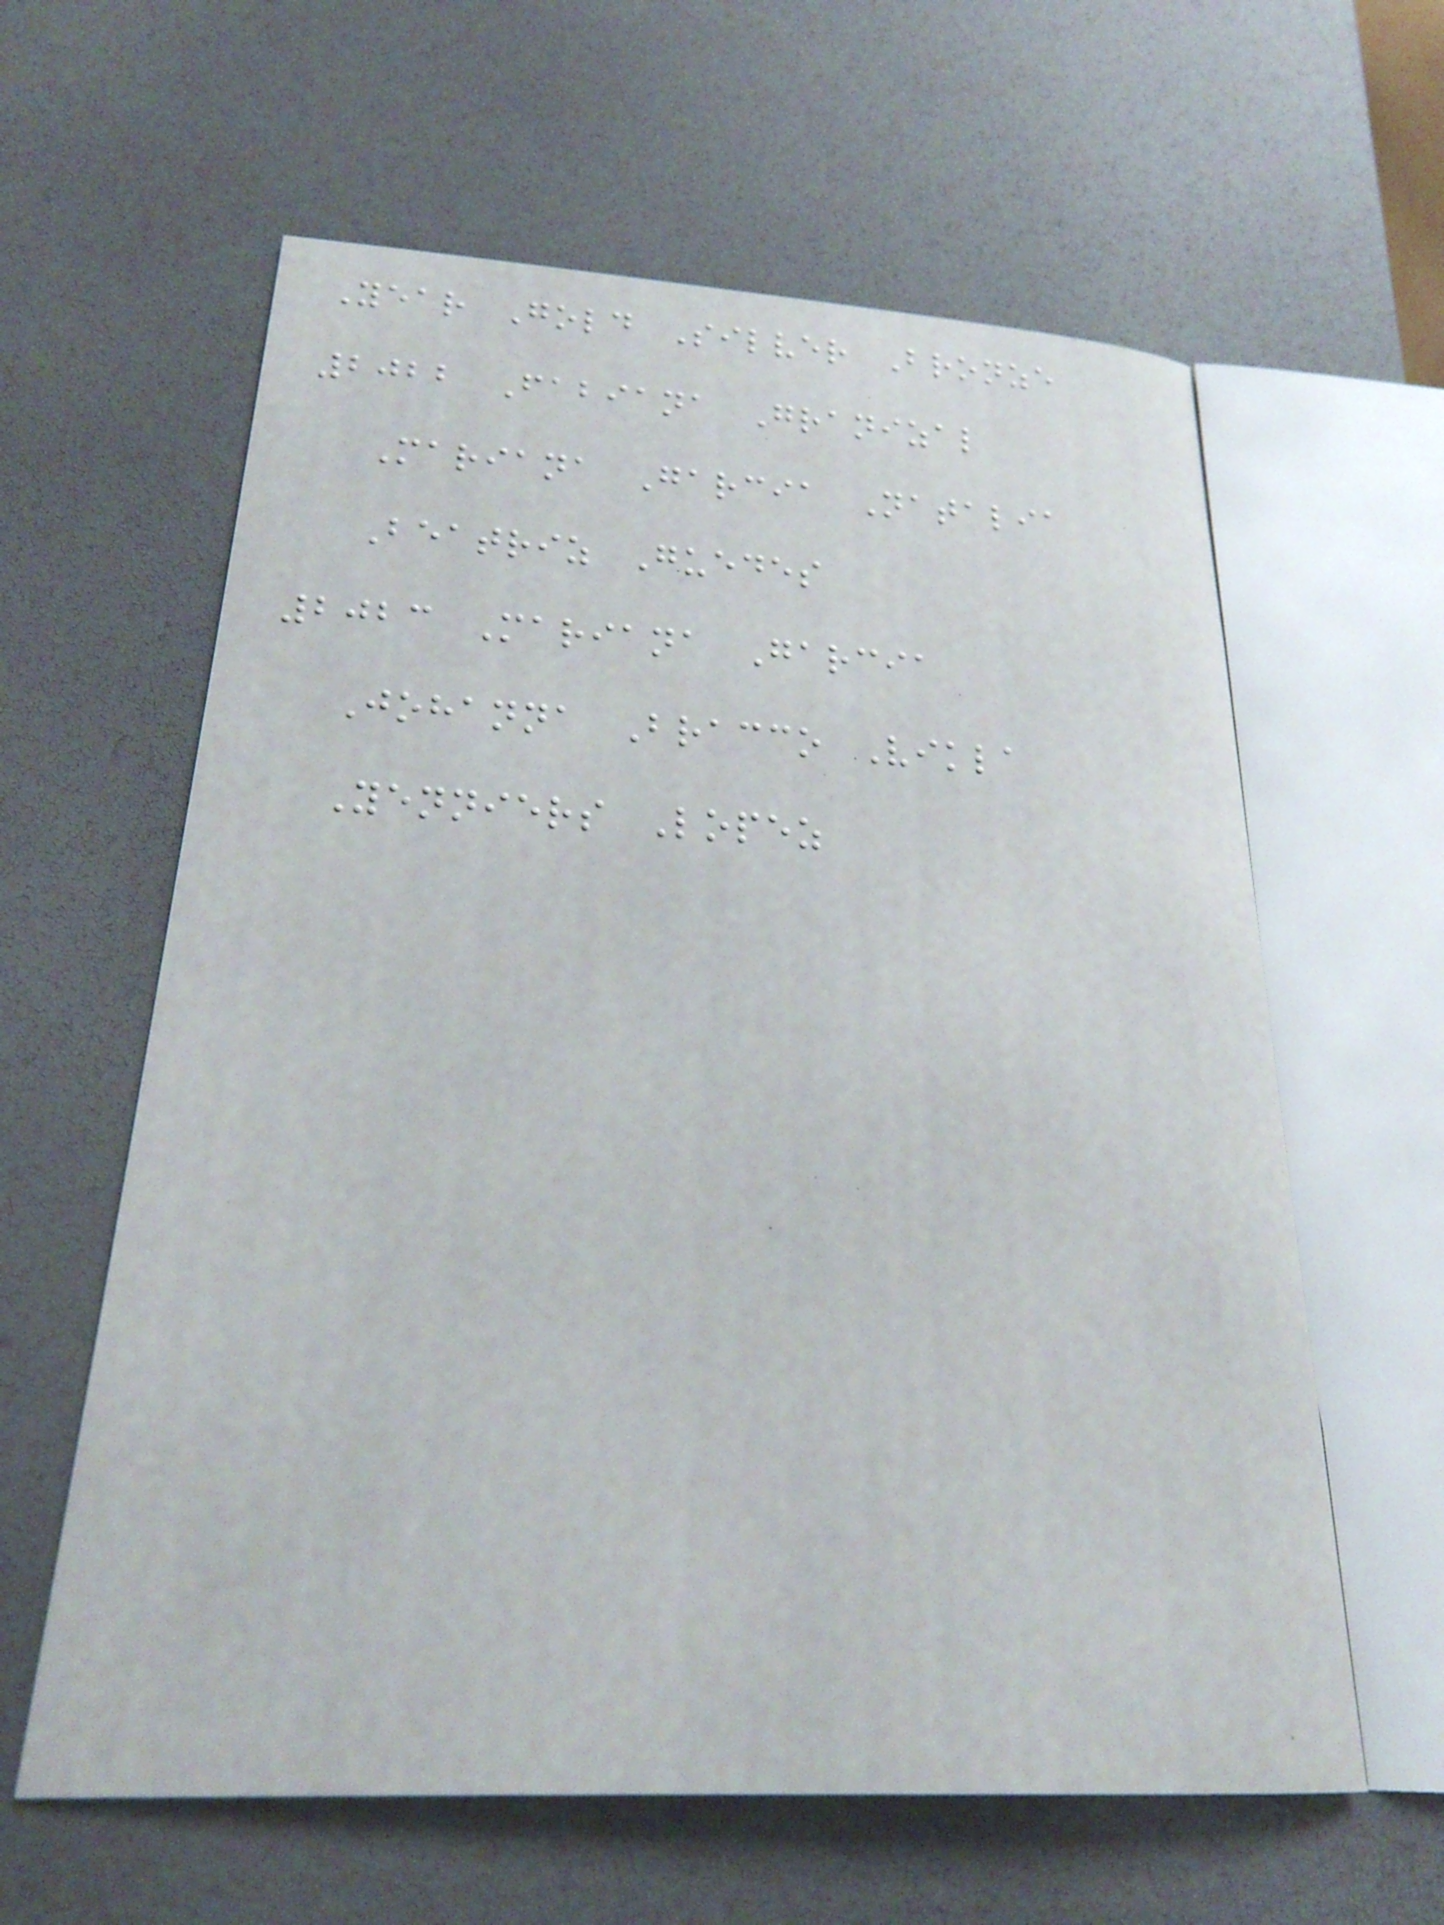Year Gold Silver Bronze
2022 Fabiana Granizal
Mariana Garcia Natalia
Beatriz Guedes
2023 Mariana Garcia
Johanna Bracco Vikla
Yenniers Lopez
